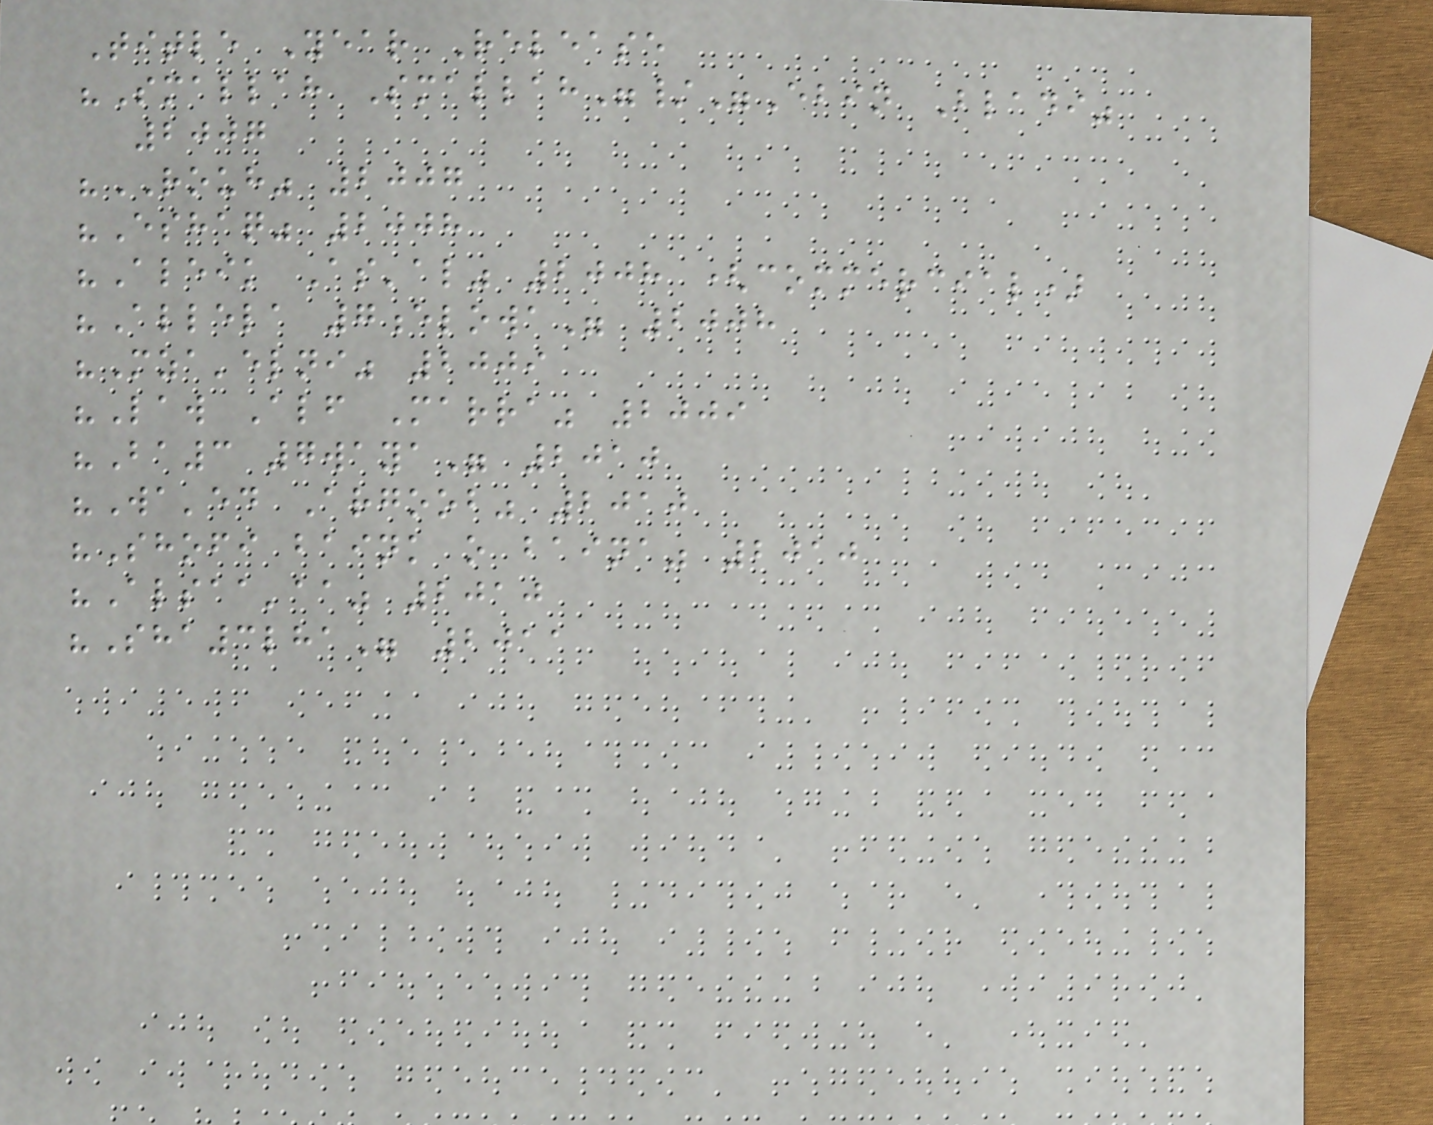Title Year Release
"Smallah Smallah"/"Ebin Bladi"
2007
"ROUH" 2007
"Eshaq" 2008
"Aleik As'al" 2008 (commercial)
"Allela 7elowa" 2008
"Mza'elni" 2009
"Law Alf Marra" 2009
"Ba3 7waya" 2010
"Wa'ed Argoob" 2010
"Shofi baink o baina" 2010
"Alsaa'aa" 2010
"Sha3lha" 2011
